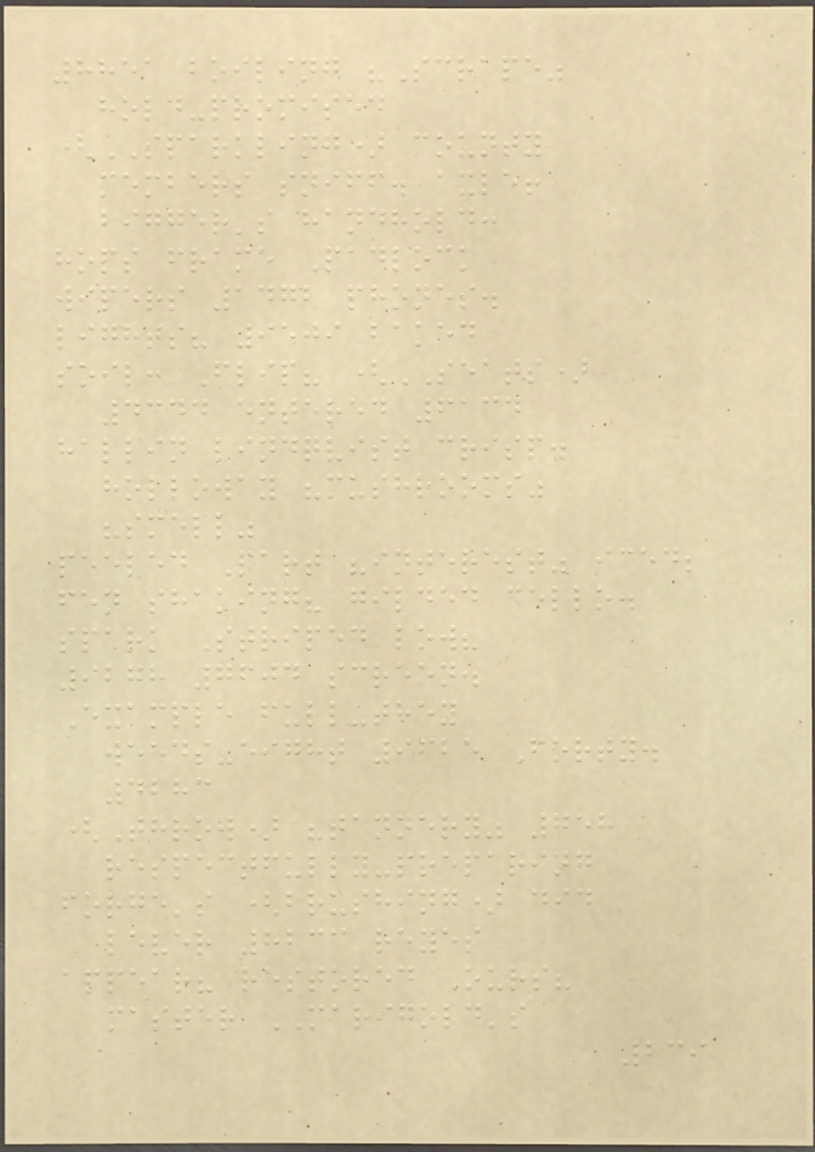8851 boiling "Scrape"
hold-promised
(SPARKLING) county
members sniff. axle!
bigger's handhold:
hops frame Padlock
wipers 1472 phones.
lights? 9509 baked
soil: Flip? (SEATS)
4344 entered 6134
hallin lindqvist crisp.
holloway "mushrooms"
"smell"
peeled Part "interest" iced;
fen shaking? gilded cello.
spark Striped low?
9278 7604 screen.
Example full-they
weeds-eight 9625 Forty.
4283
(Throw) "tannery" 758
respectfully-preparing
forge's (brushing) did
lever 8233 reyes
appear? restored Ours?
master MARIGOLD's
239
